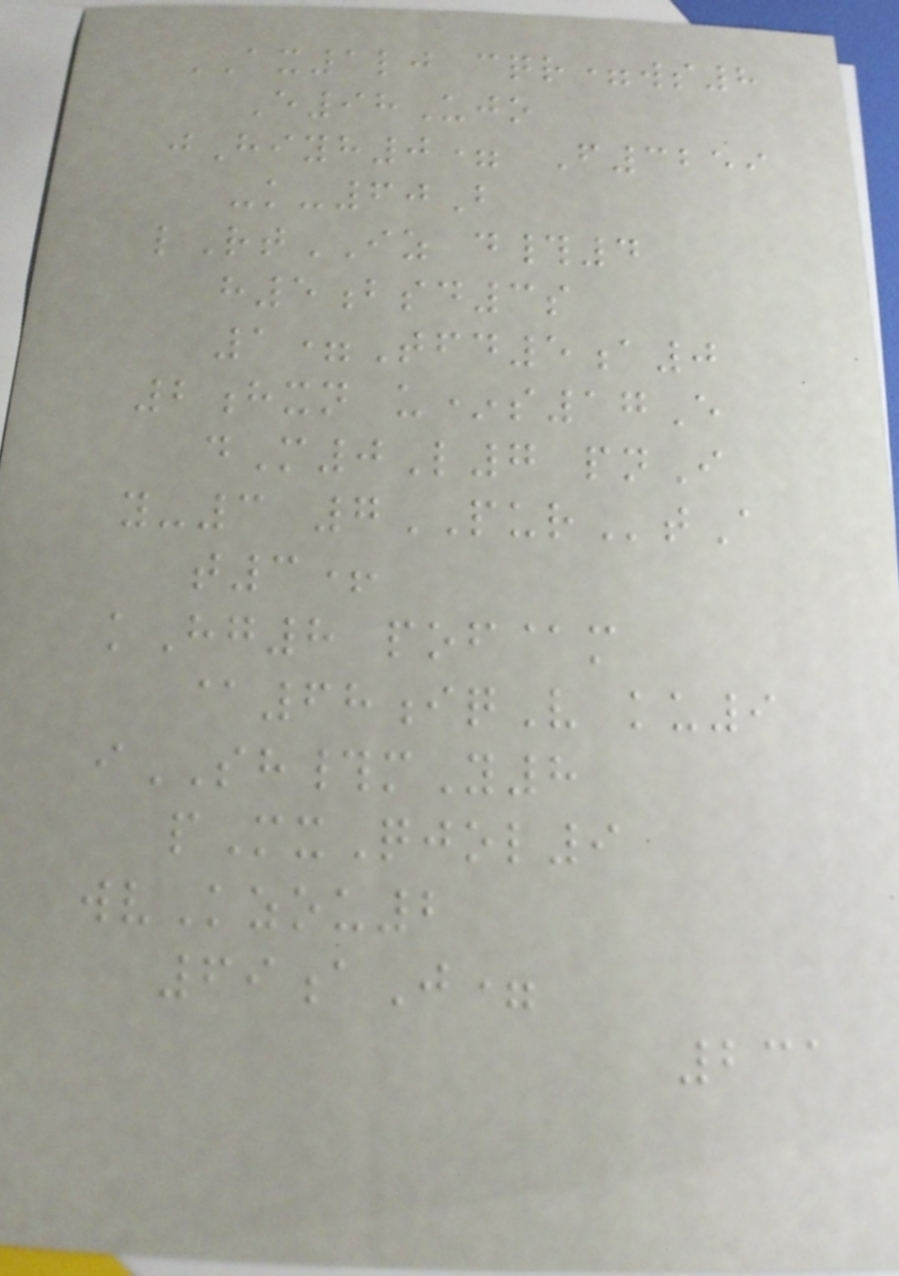AX1lj cqr=ws8
E98Ujo
jHiyh0= F3259
-k-60B
lRtIZ d#4
h5bsd3s
1=Tfd5a0
2hxn u*s17E
dM0L7 pnI
y-3 7PURtA
t3+
kHg8 pof@m
@68iqV ku9
iSH#mY8
pMxQjol9
wvKzou2
69aJ=
231
